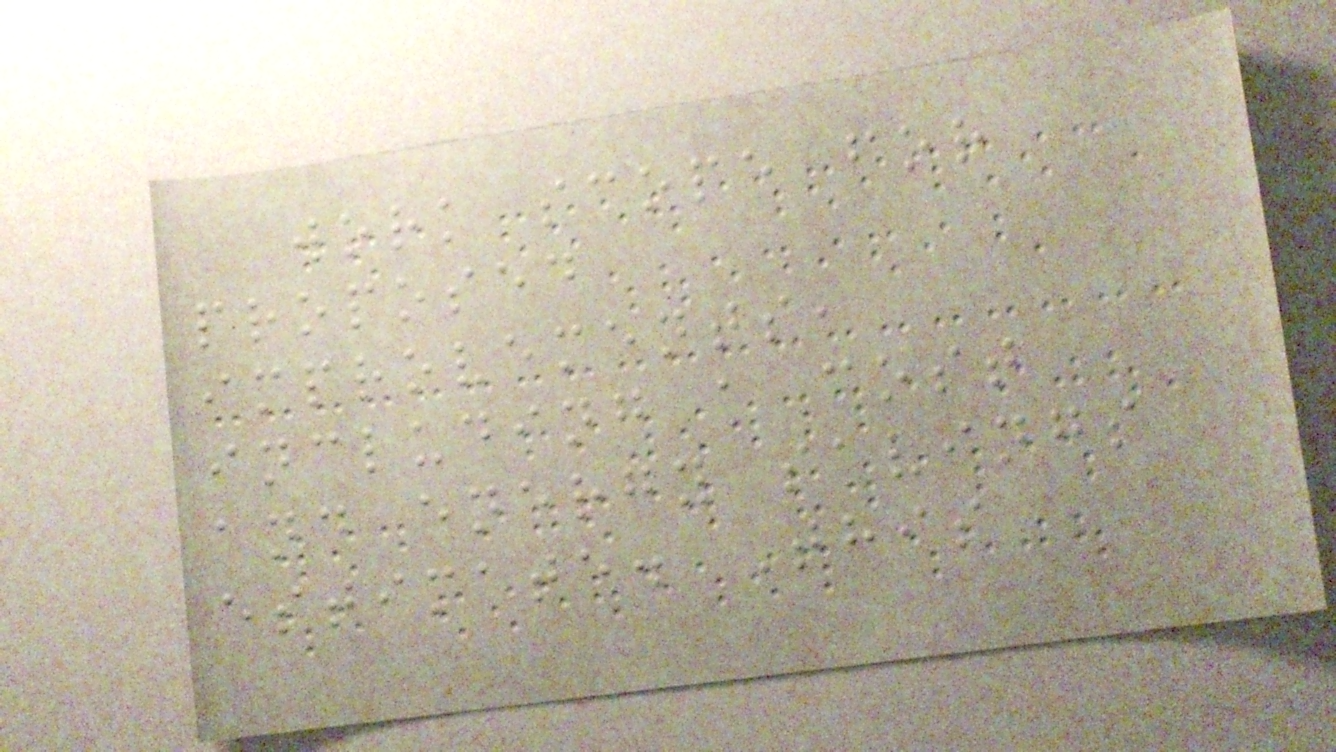work scope for
proposed
improvements,
including a cost
and energy savings
estimate. This
